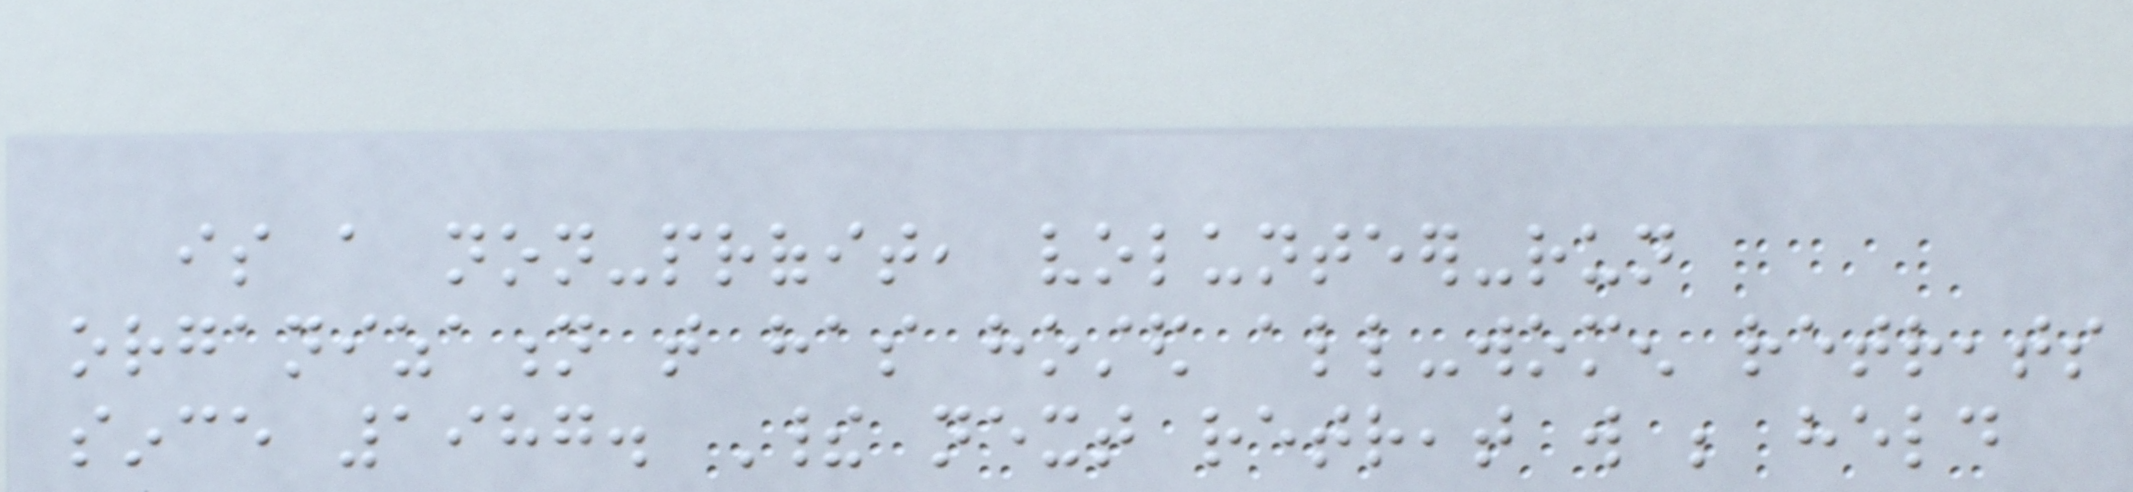is a non-profit, volunteer-run
organization that has hosted all-women retreats
since 1987. Their next retreat will be held
